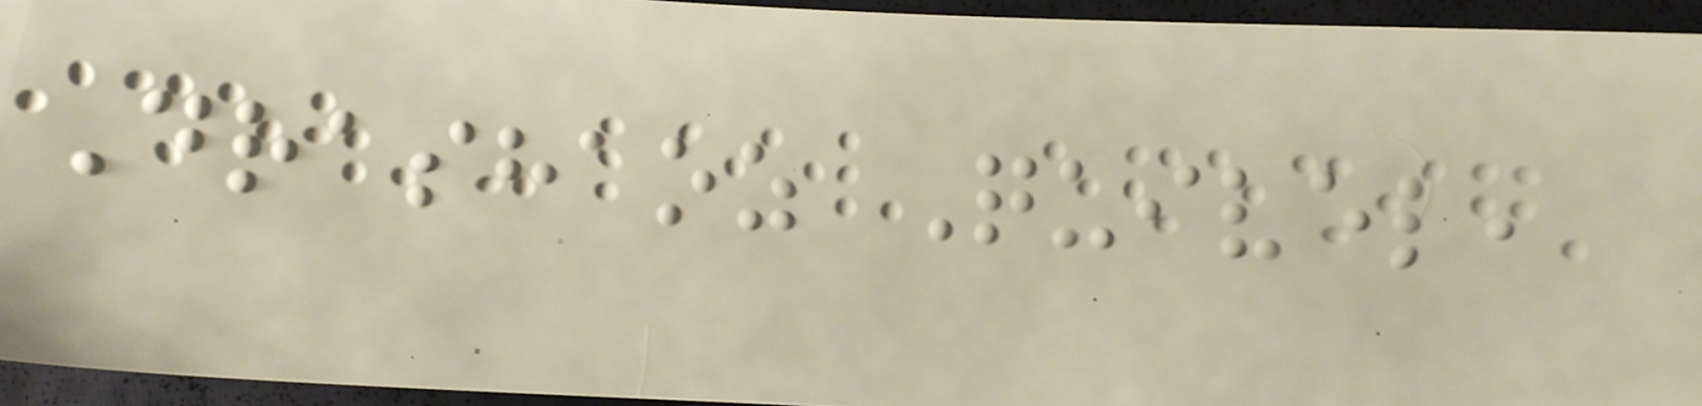Drashaoz Quivel,
